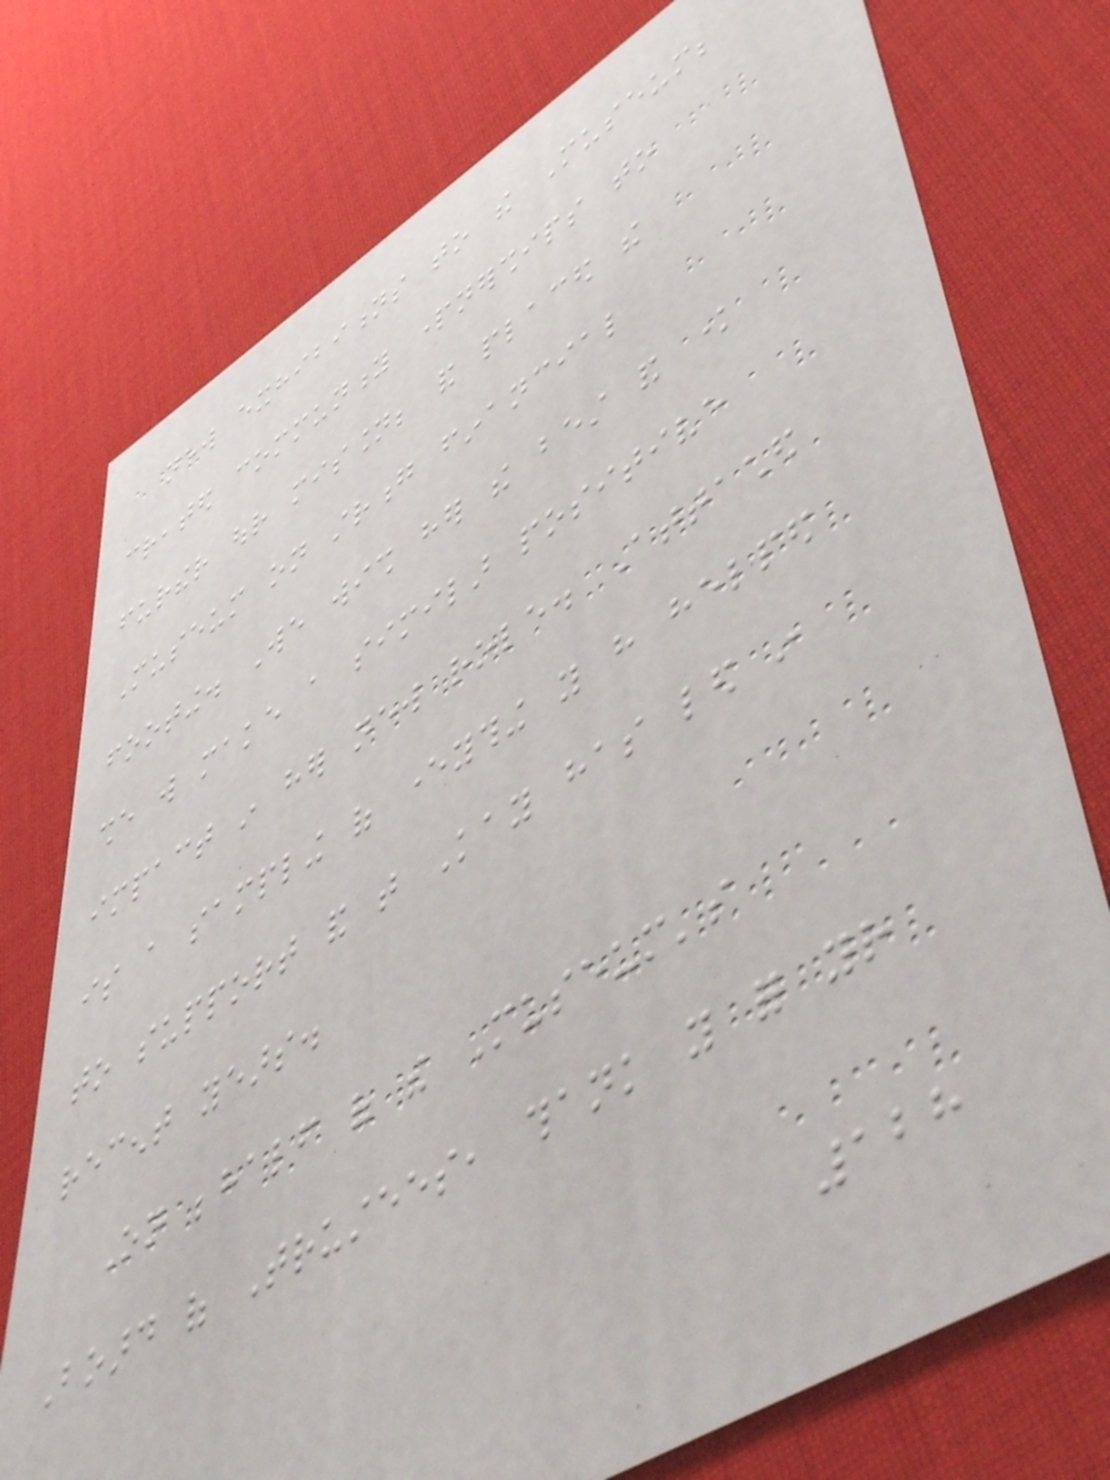new exhibitions to the Museum;
created community partnerships to
further our mission; and placed the
Museum on strong financial
footing. We wish her the best and know
she will make a similar positive
impact in her new role. Attached
is a sampling of everything you have helped
to support and that Kay has led in
recent years.
On behalf of the Museum's
Board of Trustees, thank you for your
128
